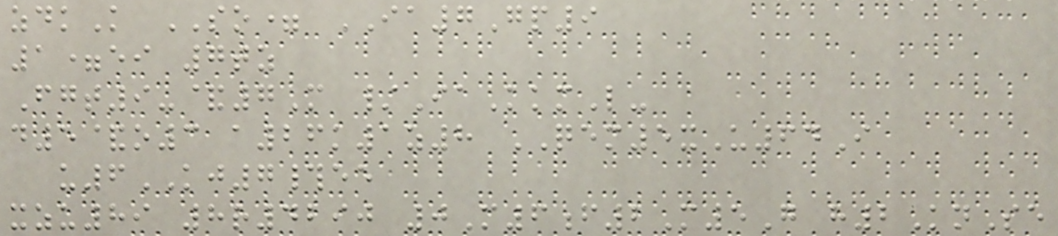zdkK SO= IA7Gp9
1=ei 7tz
Fgt9-&7M /IaKkmL-
d5&o3 a26k1z8 QEM5xU64I
u6KJ7#ee
xzu89 8r4290 0M6f2M5G h2KnSe
